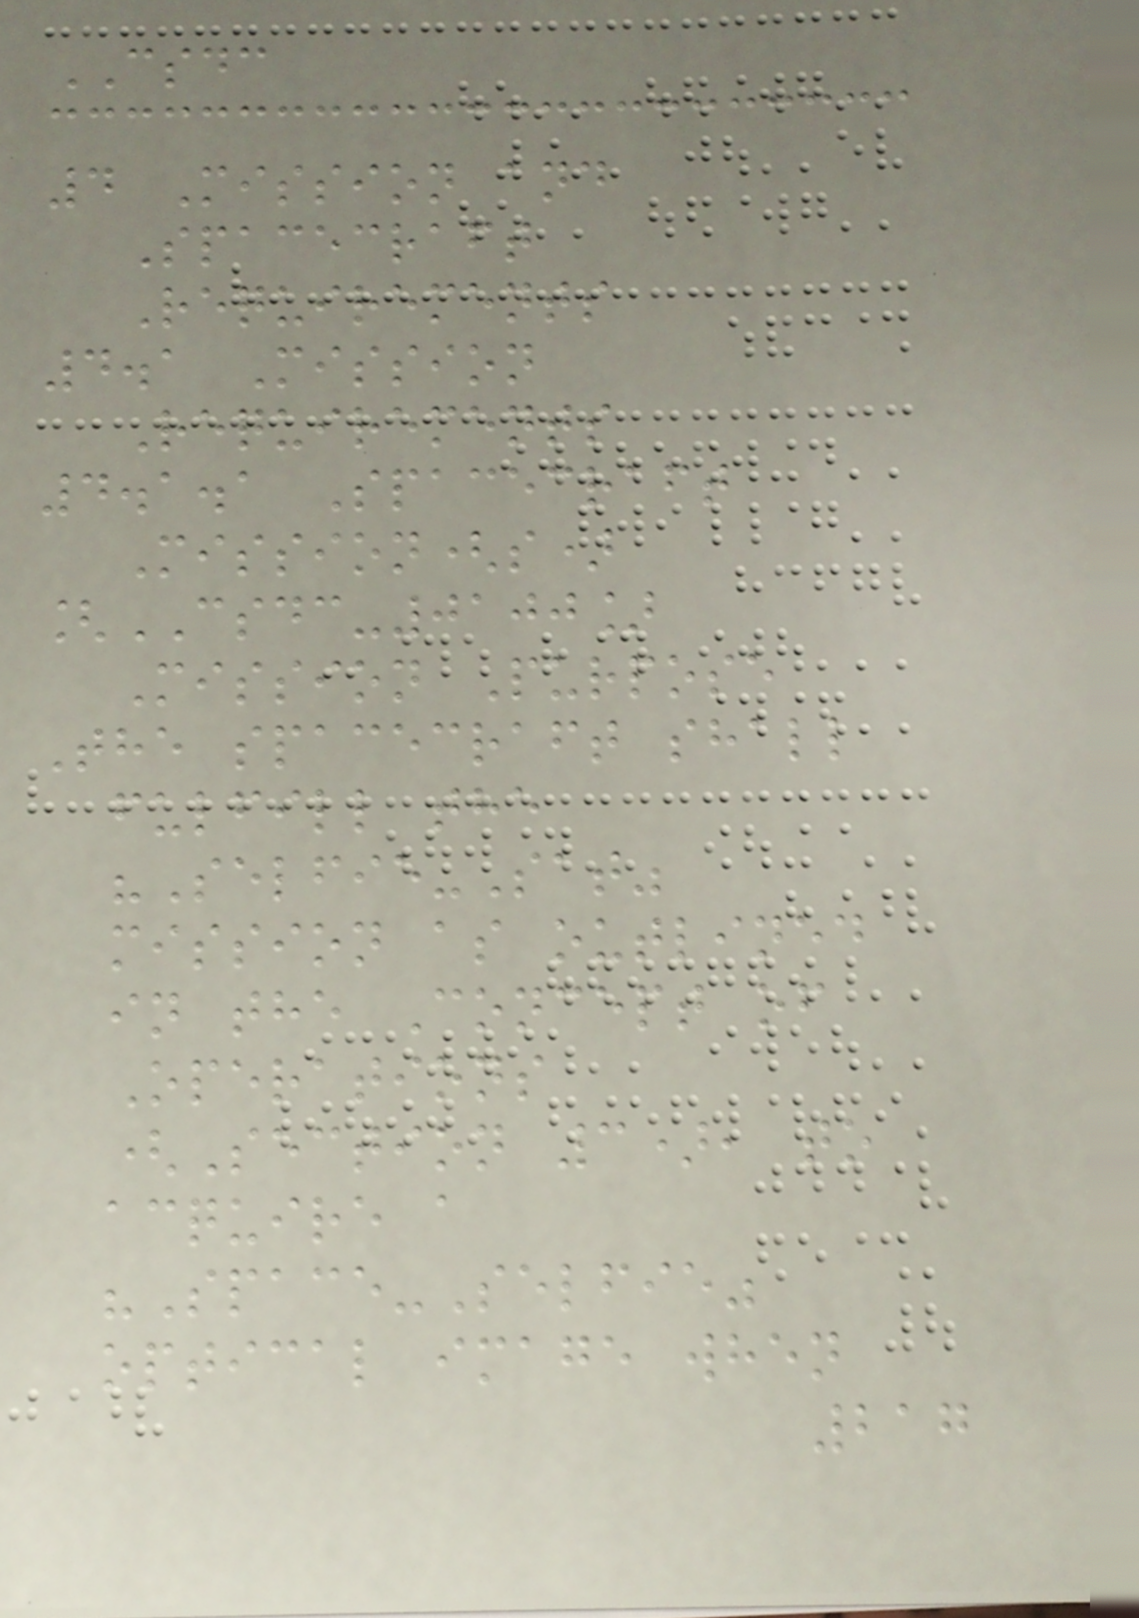CSDC
4 Mission and
Spacecraft
Requirements
4.1 Mission
Requirements
4.1.1 Spacecraft
Mission(s)
[CSDC-0100]
Mission Purpose
The spacecraft shall
fulfill the
"Selfie-Sat"
mission as outlined
in the Concept of
Operations
(Section 3), to
acquire a
"Space-Selfie"
optical image when
217
